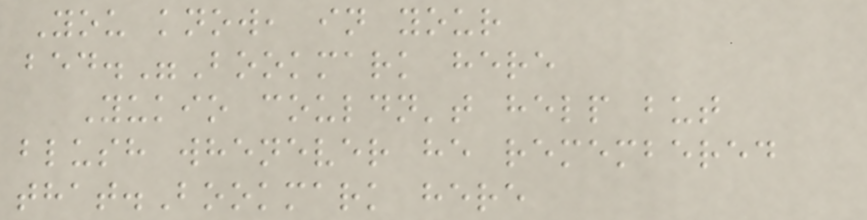You know, in your
bed."Bookmark here
Yukio couldn't help but
blush whenever he remembered
that.Bookmark here
